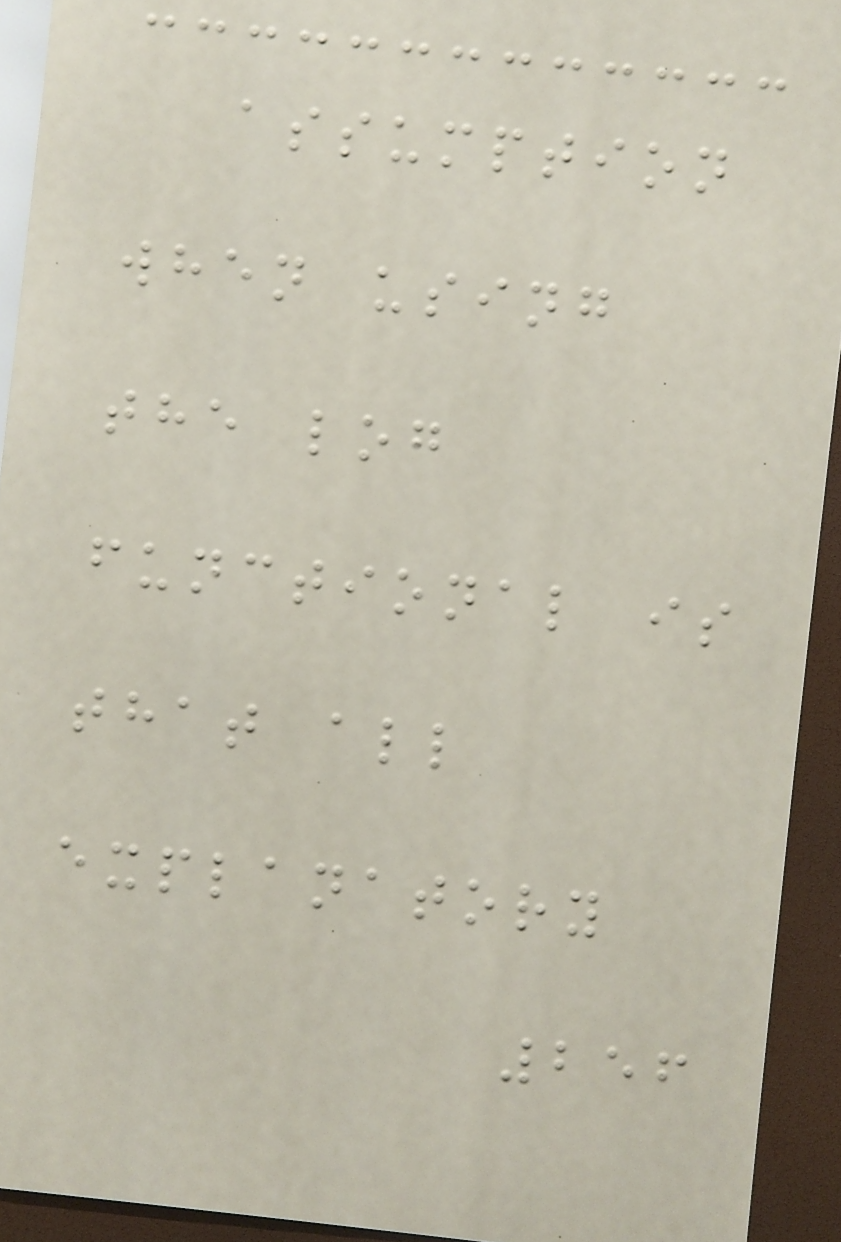assumption
when using
the log
functional is
that all
explanatory
256
